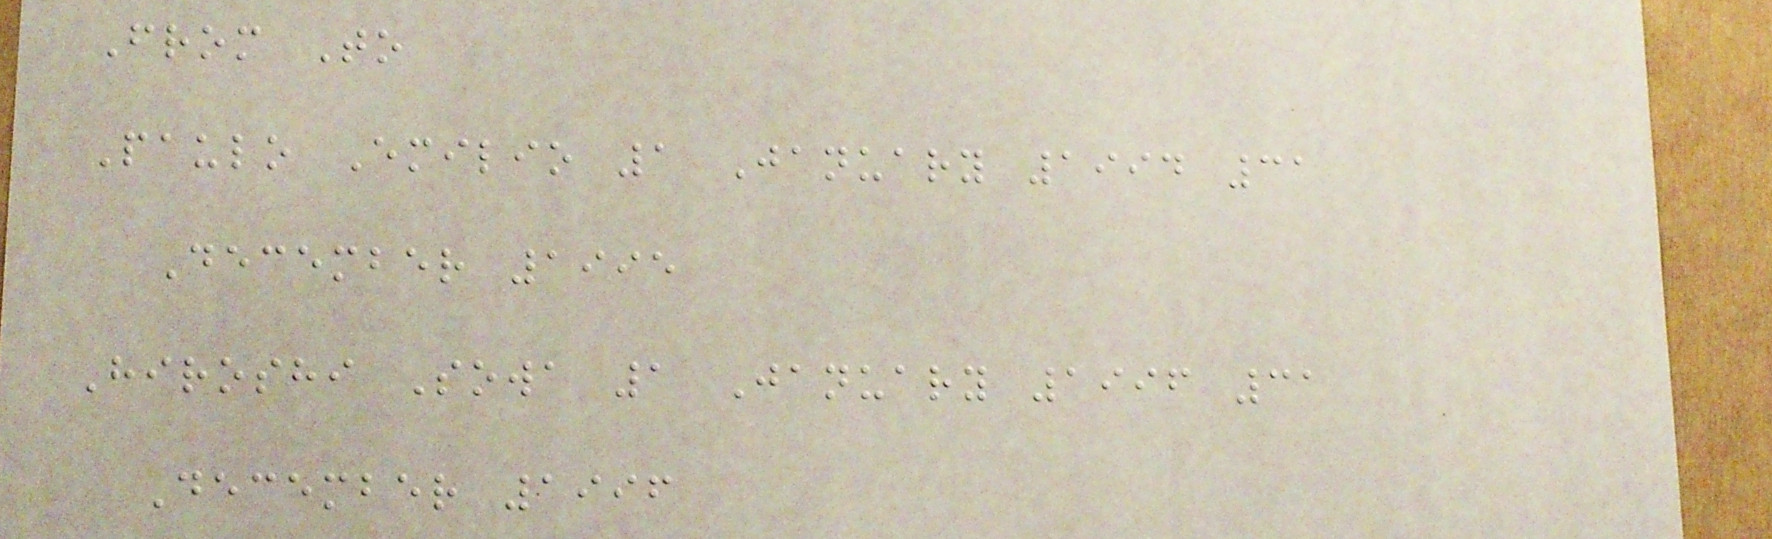From To
Paulo Emilio 1 January 1994 31
December 1995
Hiroshi Sowa 1 January 1996 31
December 1996
